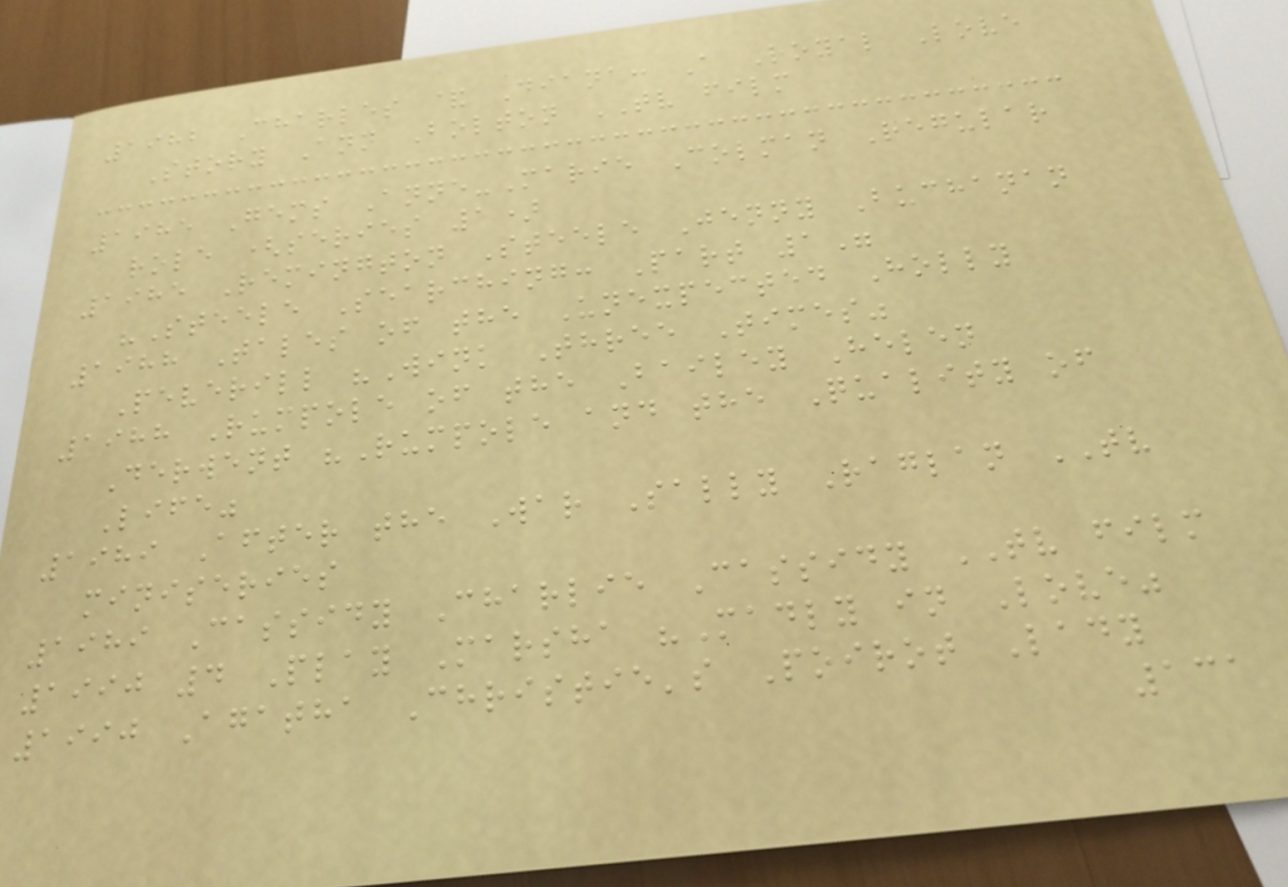1982 Charles & Diana: A Royal Love
Story Ann Bolton TV film
1985 Gems Anne-Marie Colman Regular
role (series 1)
1985 Remington Steele Jenny Buchanan
"Steele Searching: Part 1"
1988 Tales of the Unexpected Holly
Peverill "Wink Three Times"
1988 Rumpole of the Bailey Helen
Derwent "Rumpole and the Quality of
Life"
1989 After the War Sally Raglan TV
miniseries
1989 Cassidy Charlie Cassidy TV film
1990 4 Play Marsha "Madly in Love"
1990 Agatha Christie's Poirot Lady
131
